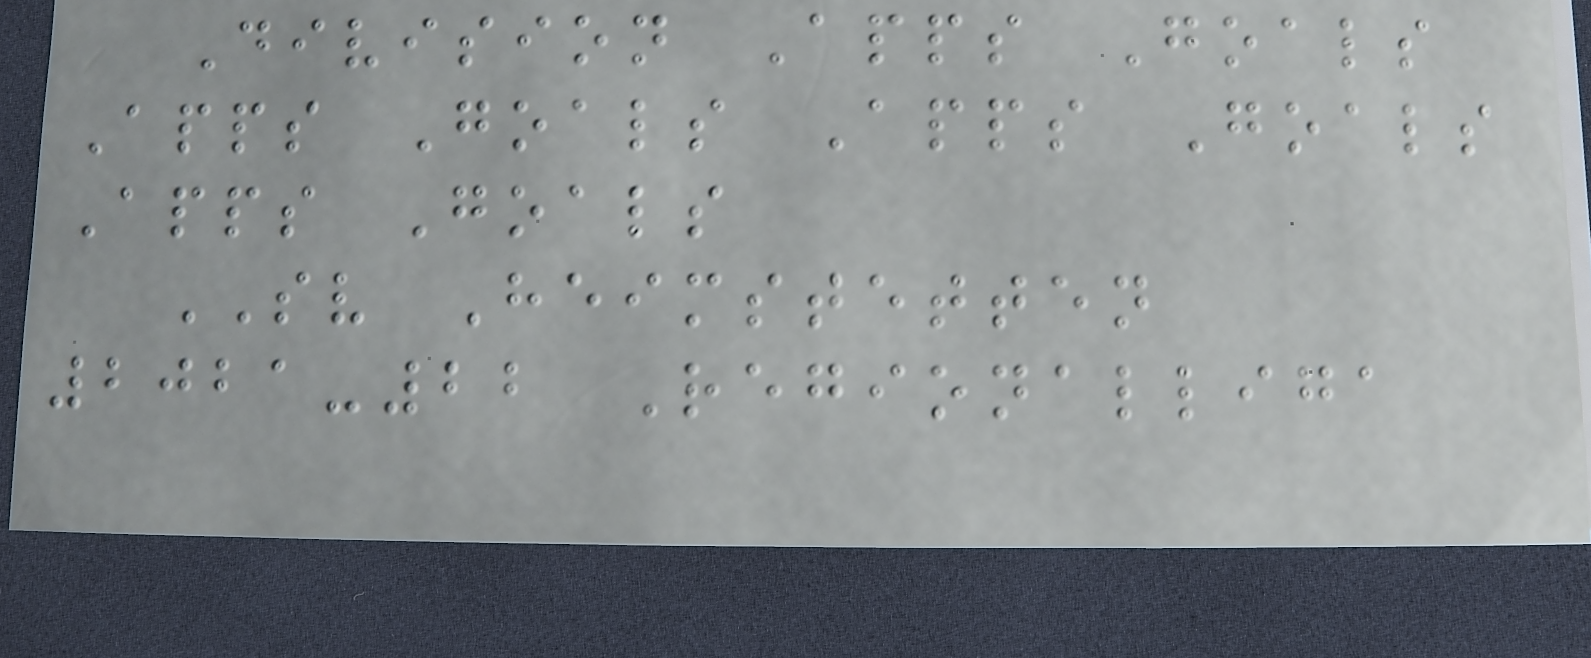Division Apps Goals
Apps Goals Apps Goals
Apps Goals
SV Heimstetten
2021-22 Regionalliga
